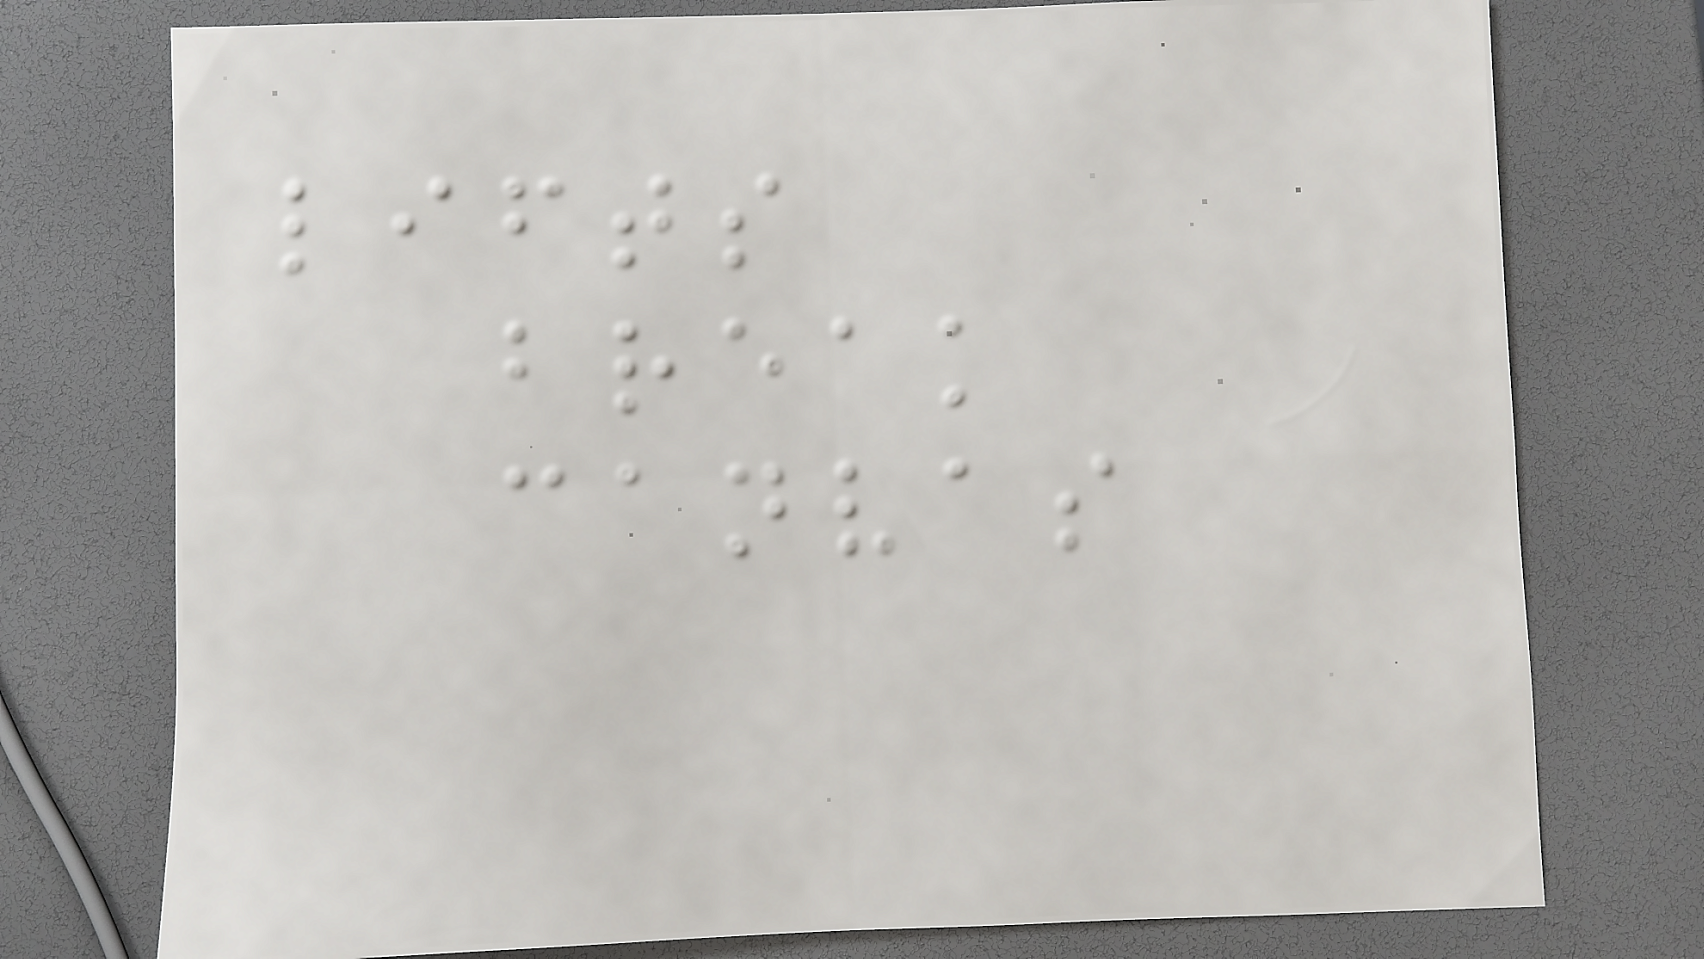lifts
break
canvas
